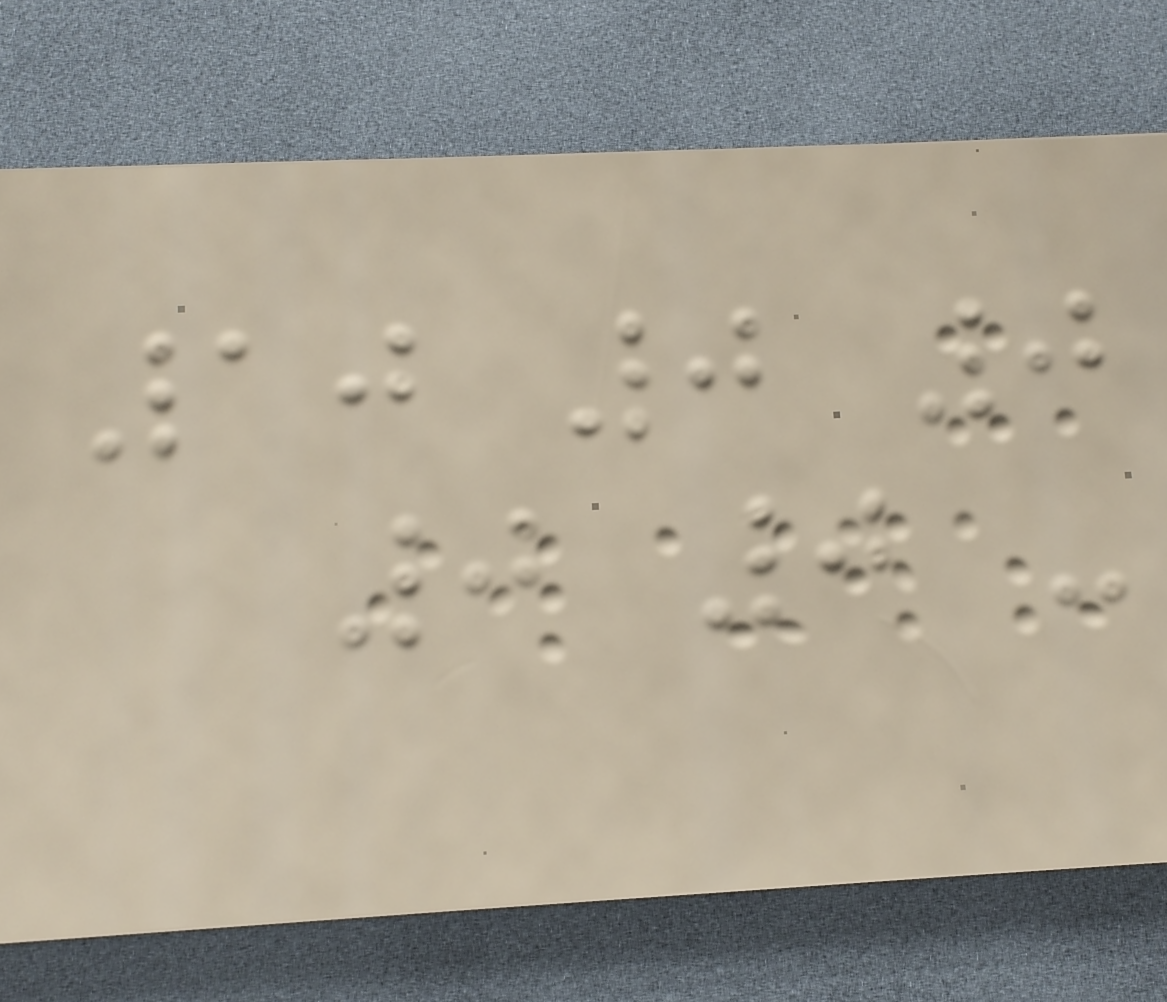10 0 0
0 0 -
